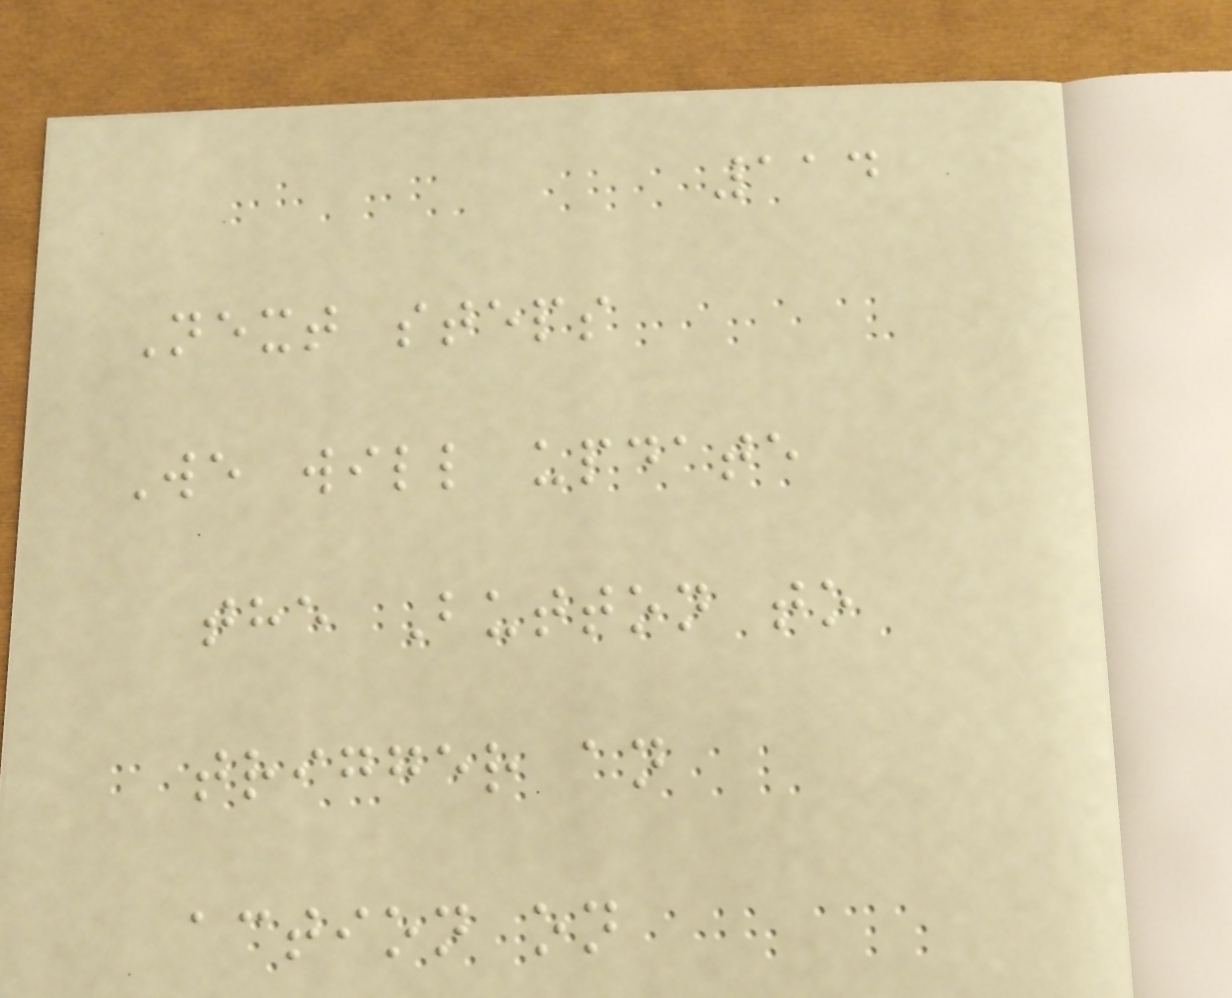114
Next steps
We will update
the Button to
trigger an
action on
